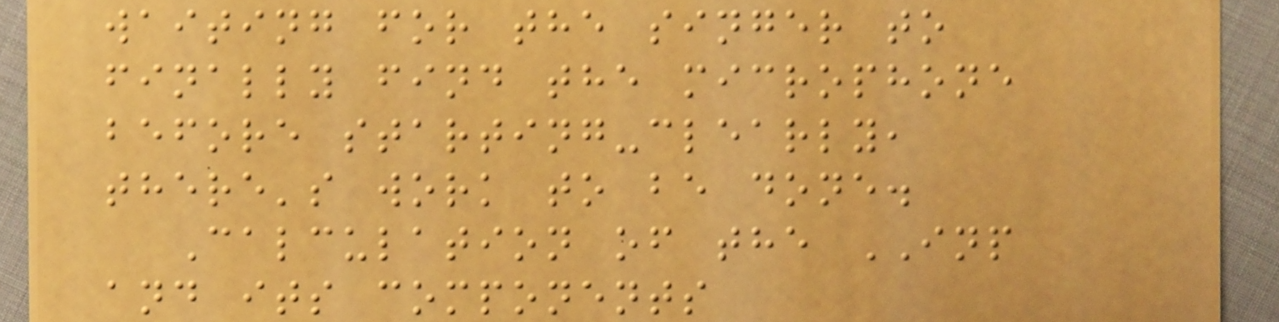waiting for the singer to
finally find the microphone
before starting-clearly,
there's work to be done.
Calculation of the INP
and its components
